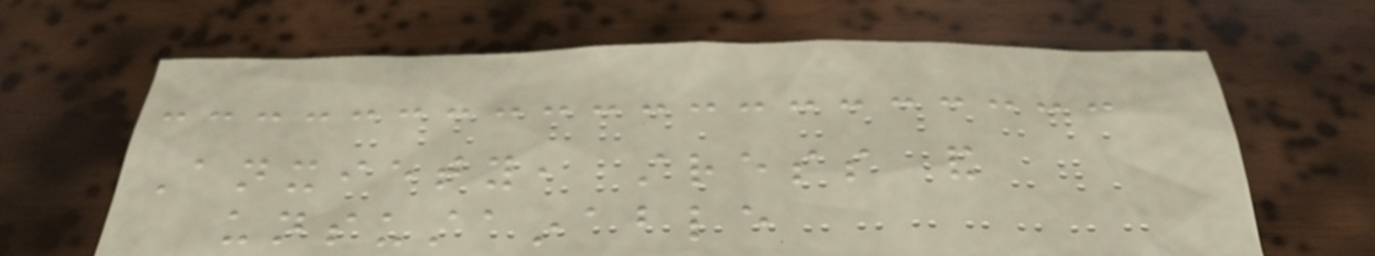Anxiety, stress and
unsustainable
